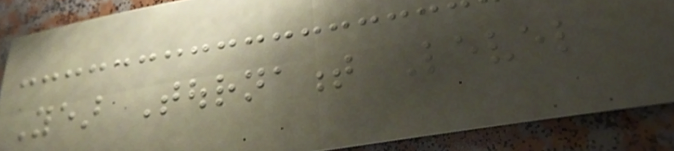Year Tournament Level
